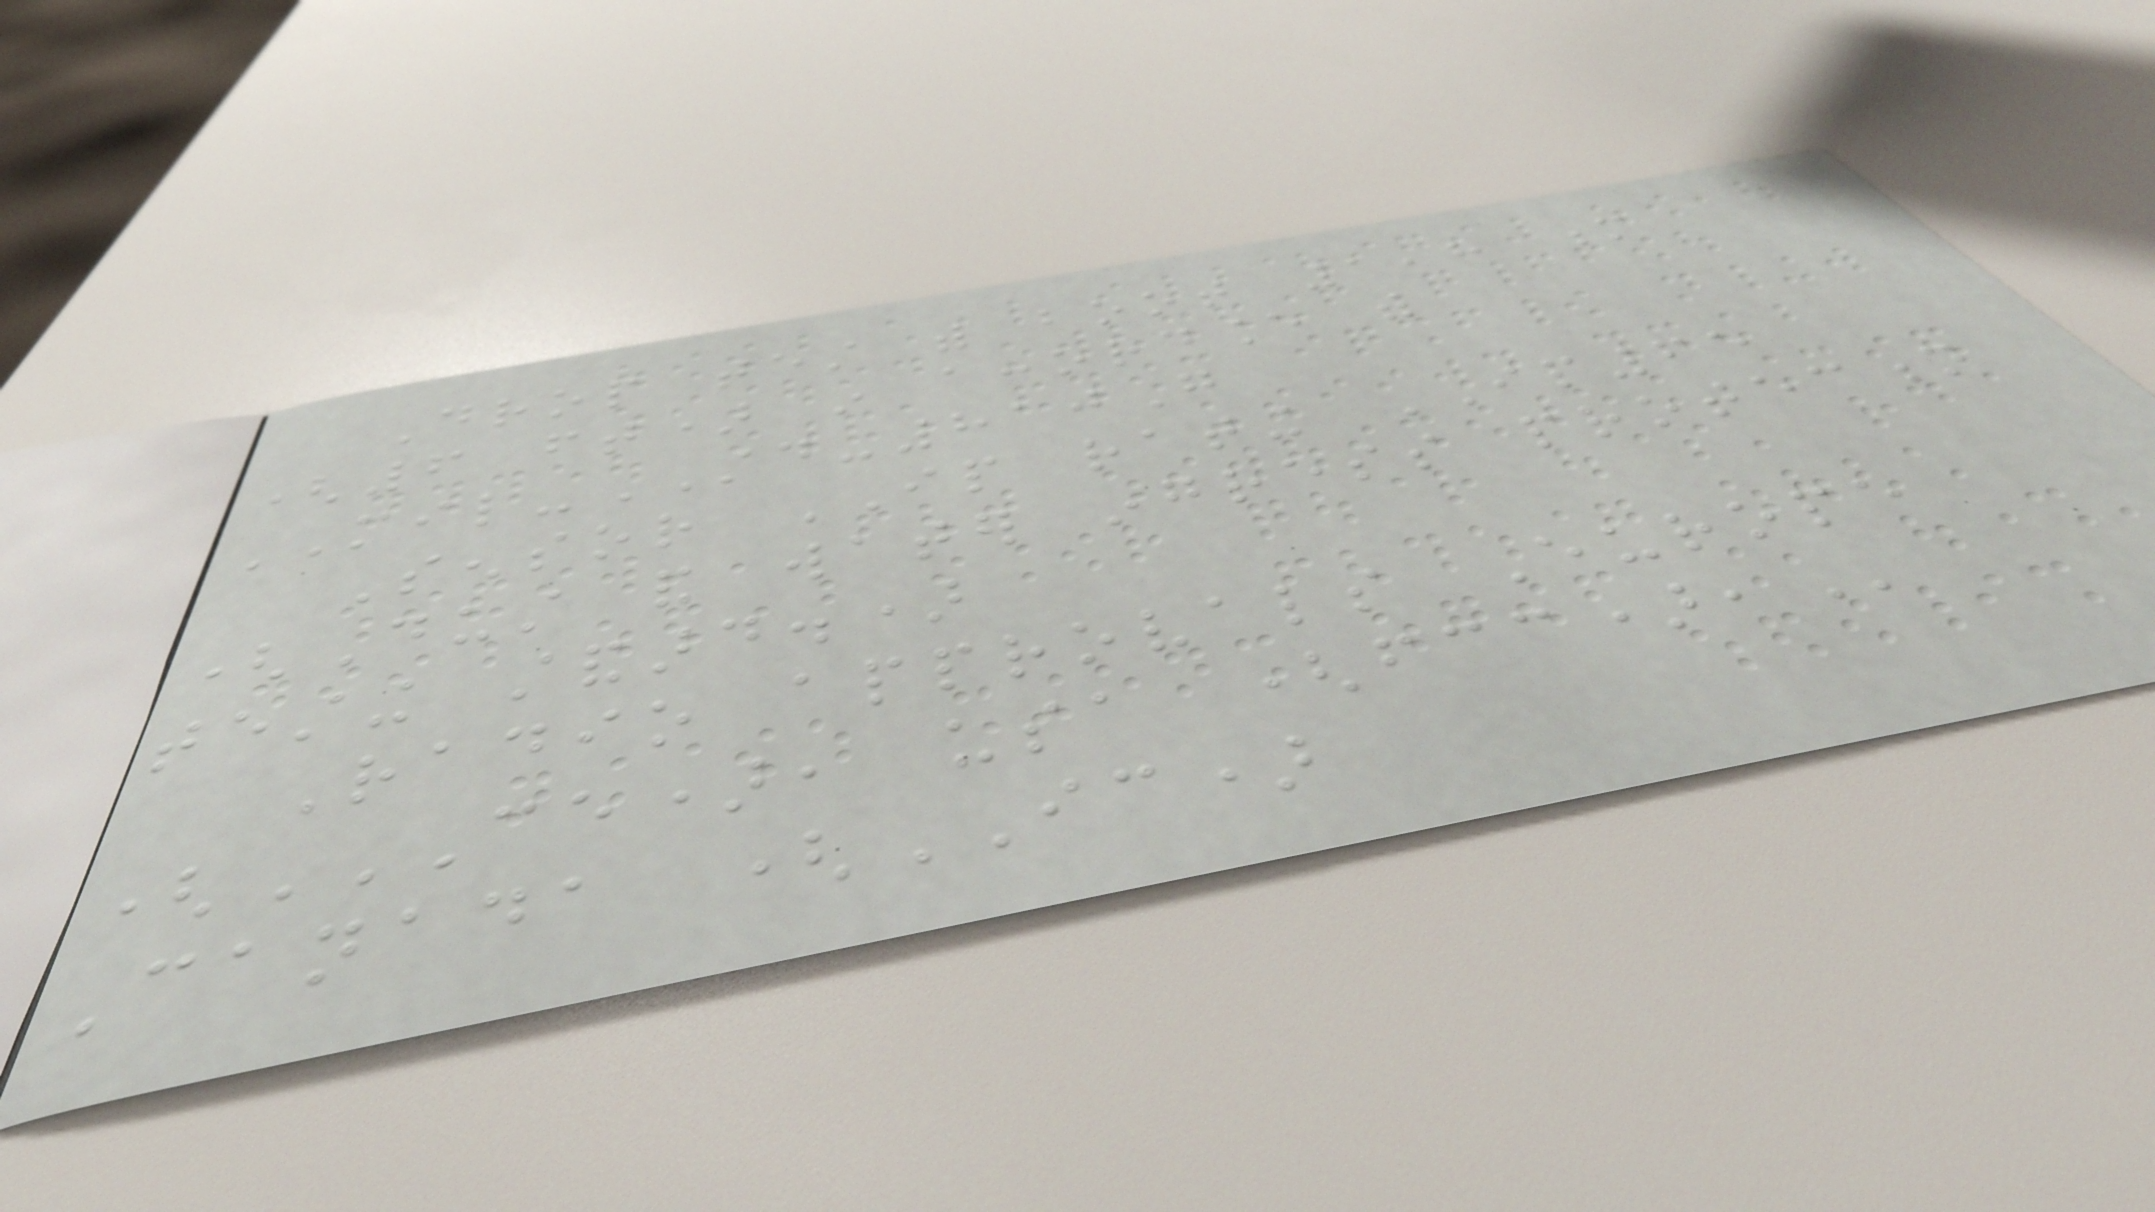Drop test with boot 1,8 m
(6 ft) in accordance with
MIL-STD-810G
Sensor IP rating IP65
(Dust and water ingress protection
testing standard.)
Radio approvals Europe
(CE), USA (FCC),
Canada (IC)
